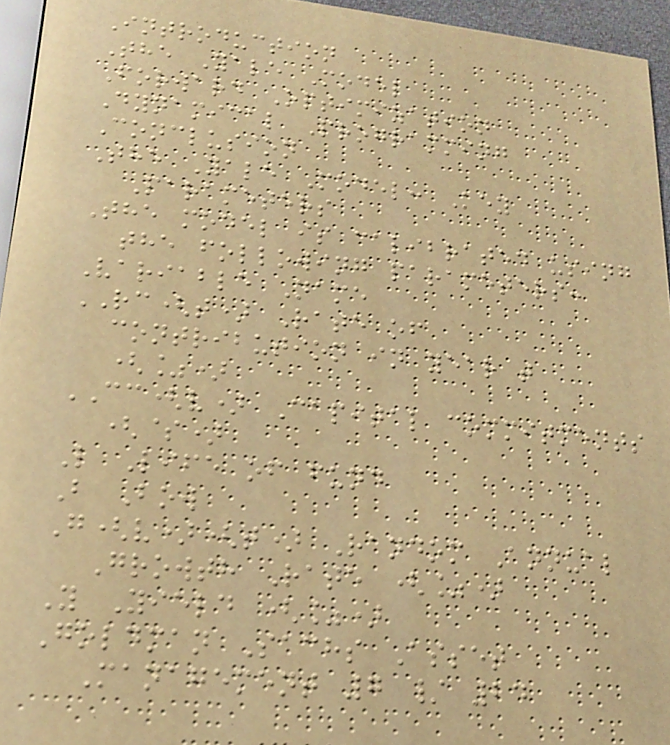Introduction
The Yale Model
Forward Optimization
Dynamical Programming
Conclusion
The Yale Model: Key
Parameters
The model is calibrated using
the following parameters:
Variable Name
RC(t) Rate of
contribution in year t
(%)
CC(v) Capital commitments
($)
L Life of fund
B Bow
G(v)(t) Random Annual
Growth Rate (%)
Y Yield (%)
Goldman Sachs Asset
Management 7 / 24
